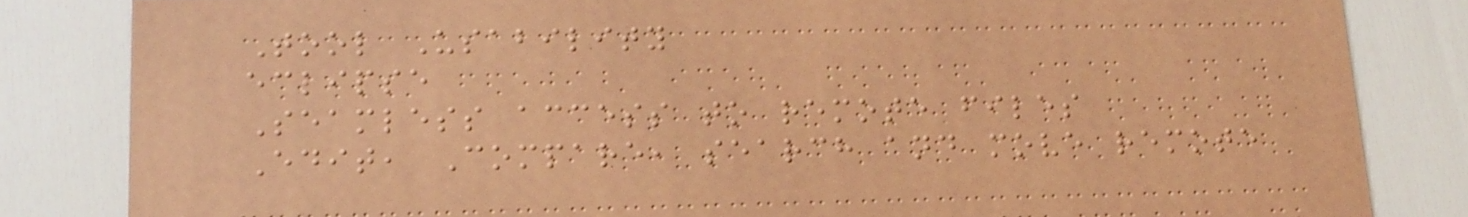Tool Usability
eclipse
Seamless access to remote files
Edit, Compare, search and move remote
